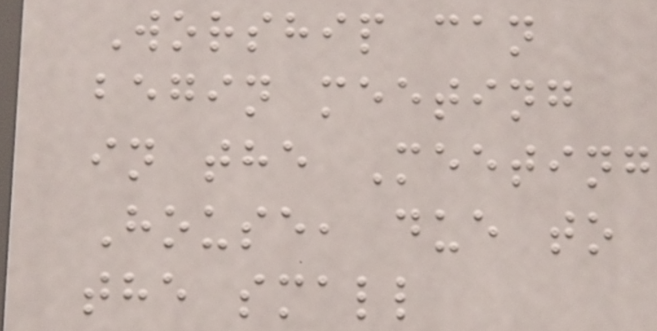Worship can
begin meeting
in the Meeting
House, due to
the small
